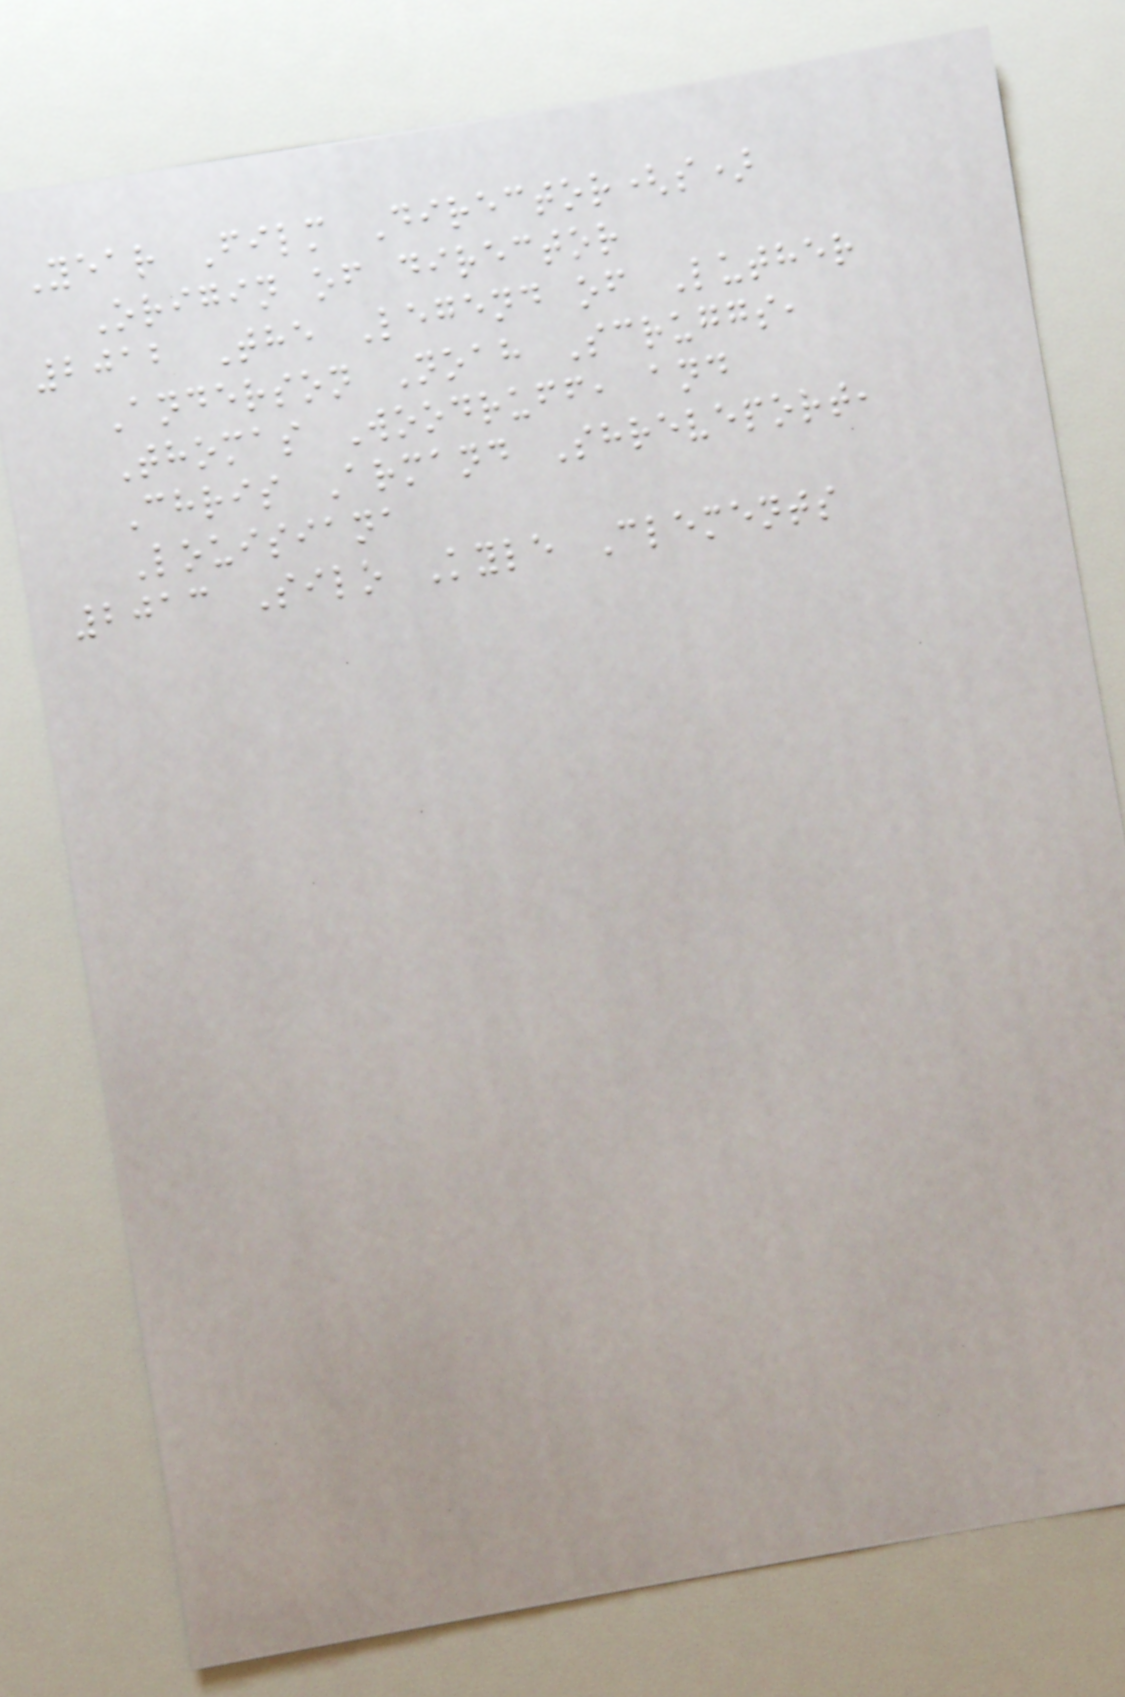Year Film Director(s)
Origin of director
2012 The Legend of Luther
Anderson Noah Scruggs,
Thomas Woodruff, and
Chris Armand Shreveport,
Louisiana
2013 Silo Kyle Clements
